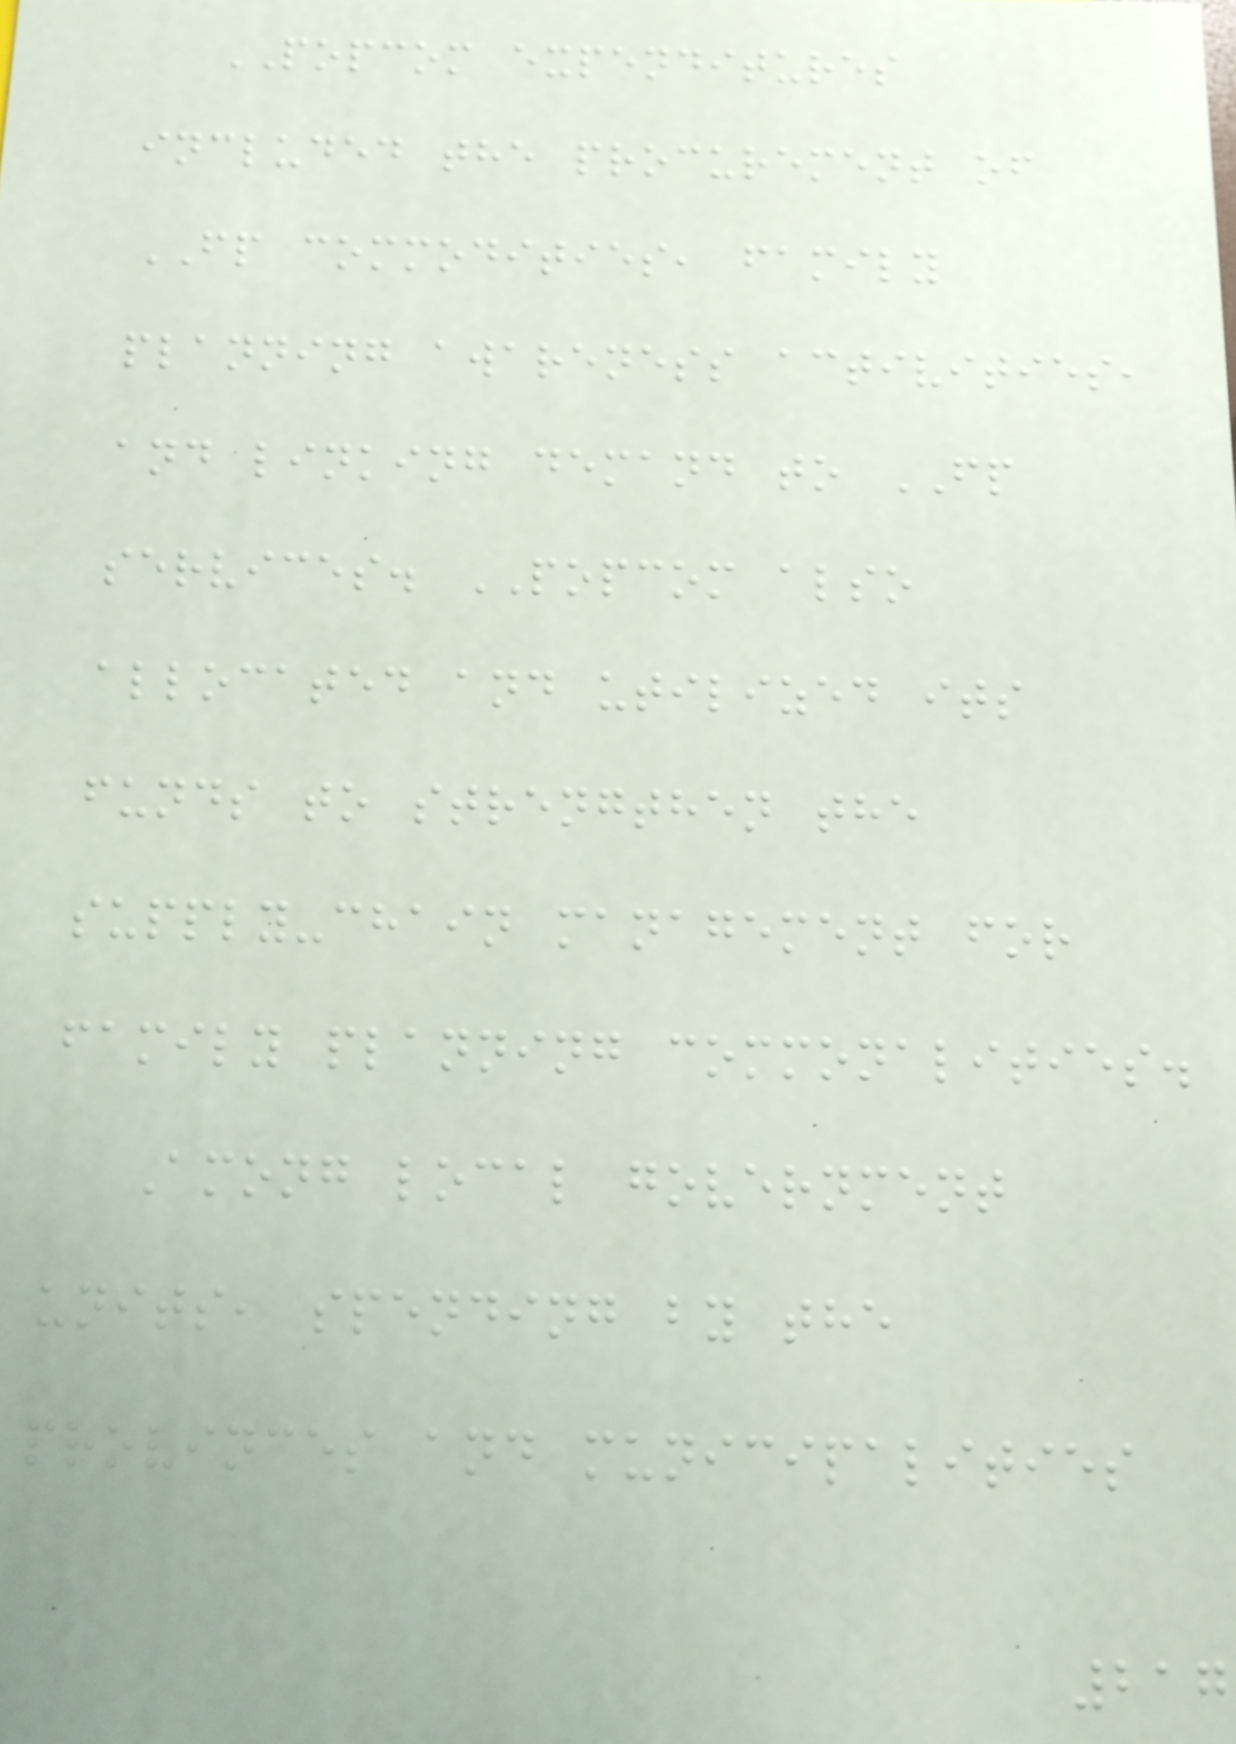POPCOM expenditures
included the procurement of
FP commodities, family
planning awareness activities,
and linking demand to FP
services. POPCOM also
allocated and utilized its
funds to strengthen the
supply-chain management for
family planning commonalities.
Among local government
units, spending by the
provinces and municipalities
217
